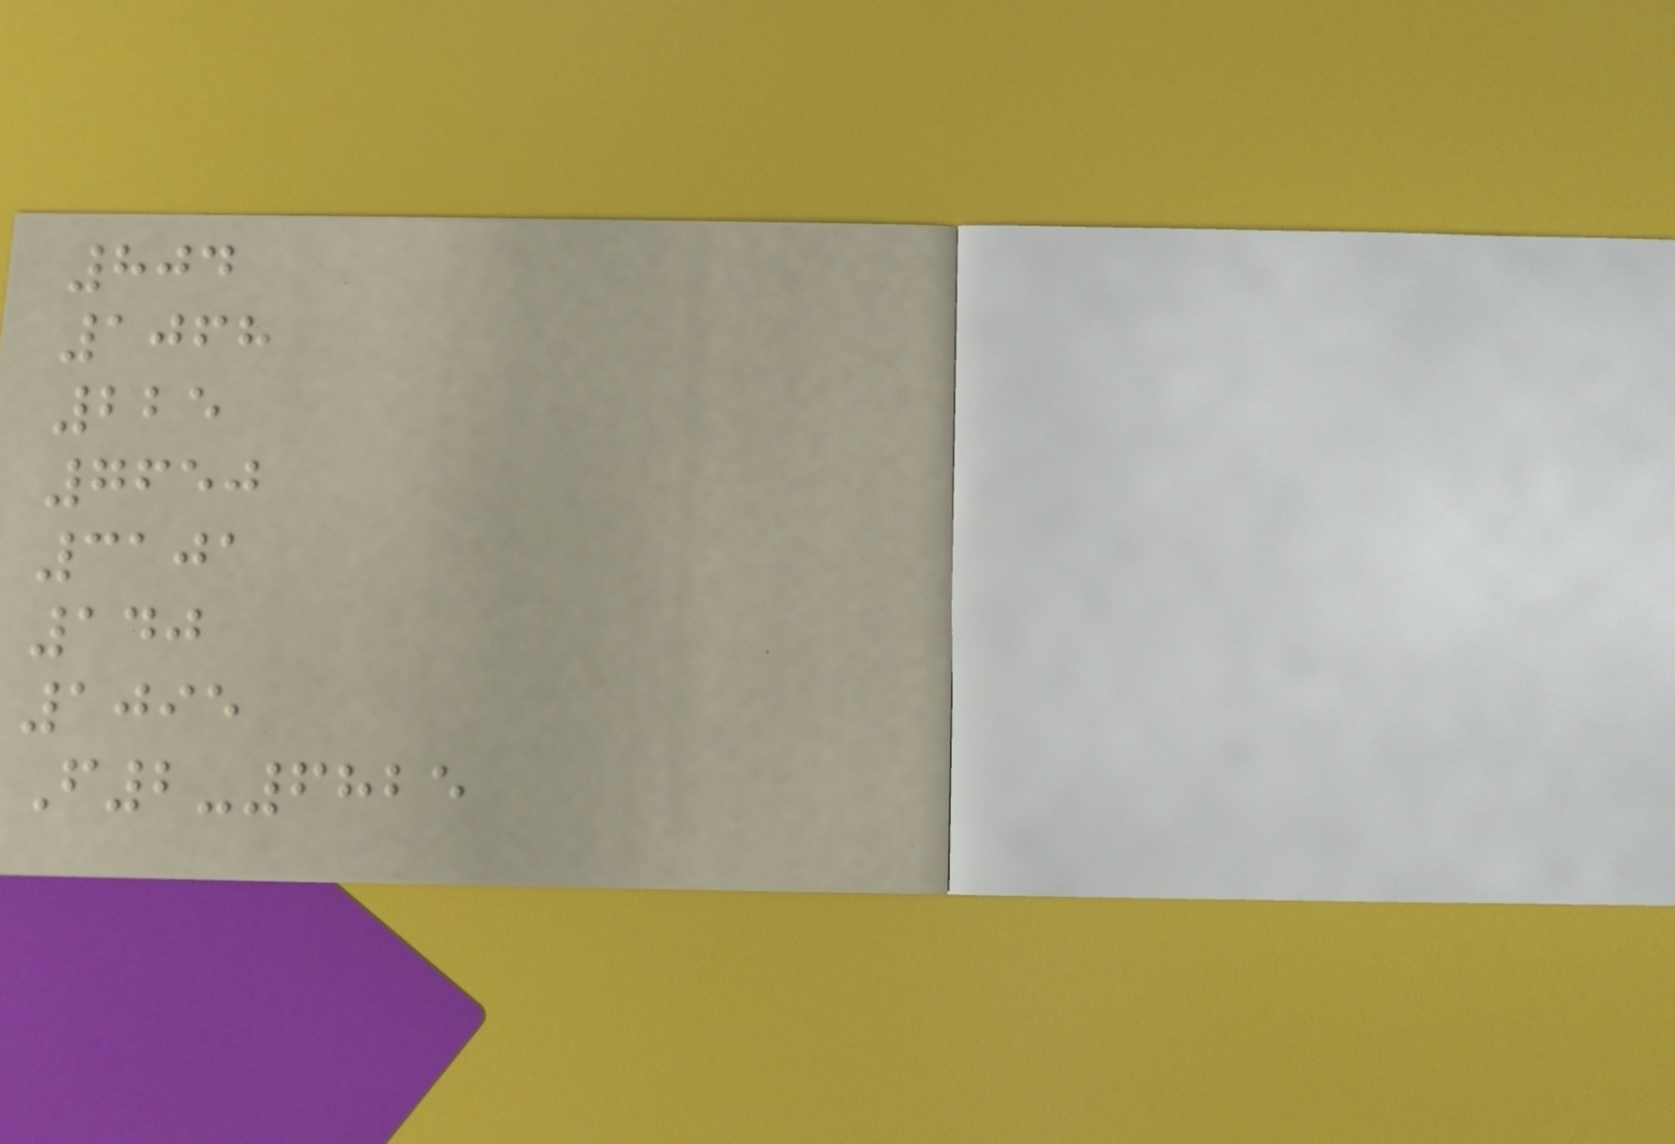804
1068
225
7650
3101
140
1095
F2-6825
